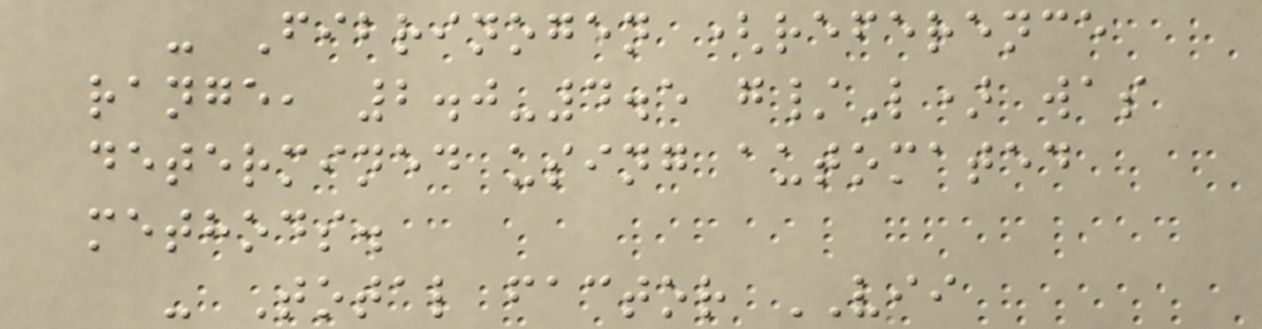- Fibrinogen (reference
range, 2.0-4.5 g/L) was
determined using automated
methods.
- Total factor VII
